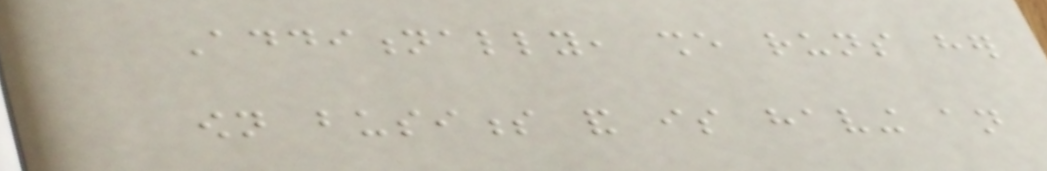Additionally, she runs her
own business and is having an
